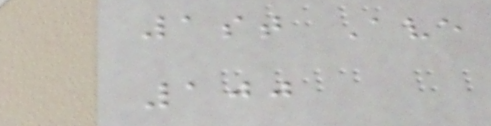1st Ave
100
